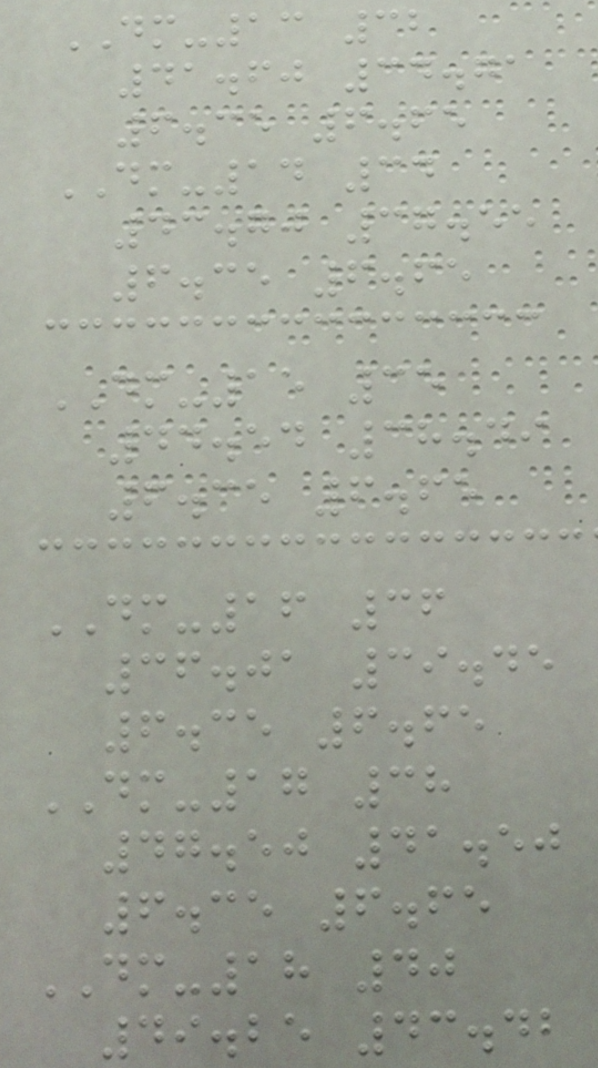DM-13 32
41.60 34.71
6.35 6.65
DM-14 34
43.70 37.55
6.35 6.65
DM-15 35
44.54 38.49
6.35 6.65
DM-16 36
36.01 39.45
6.35 6.65
DM-17 38
47.50 41.50
6.35 6.65
DM-18 40
49.25 43.42
